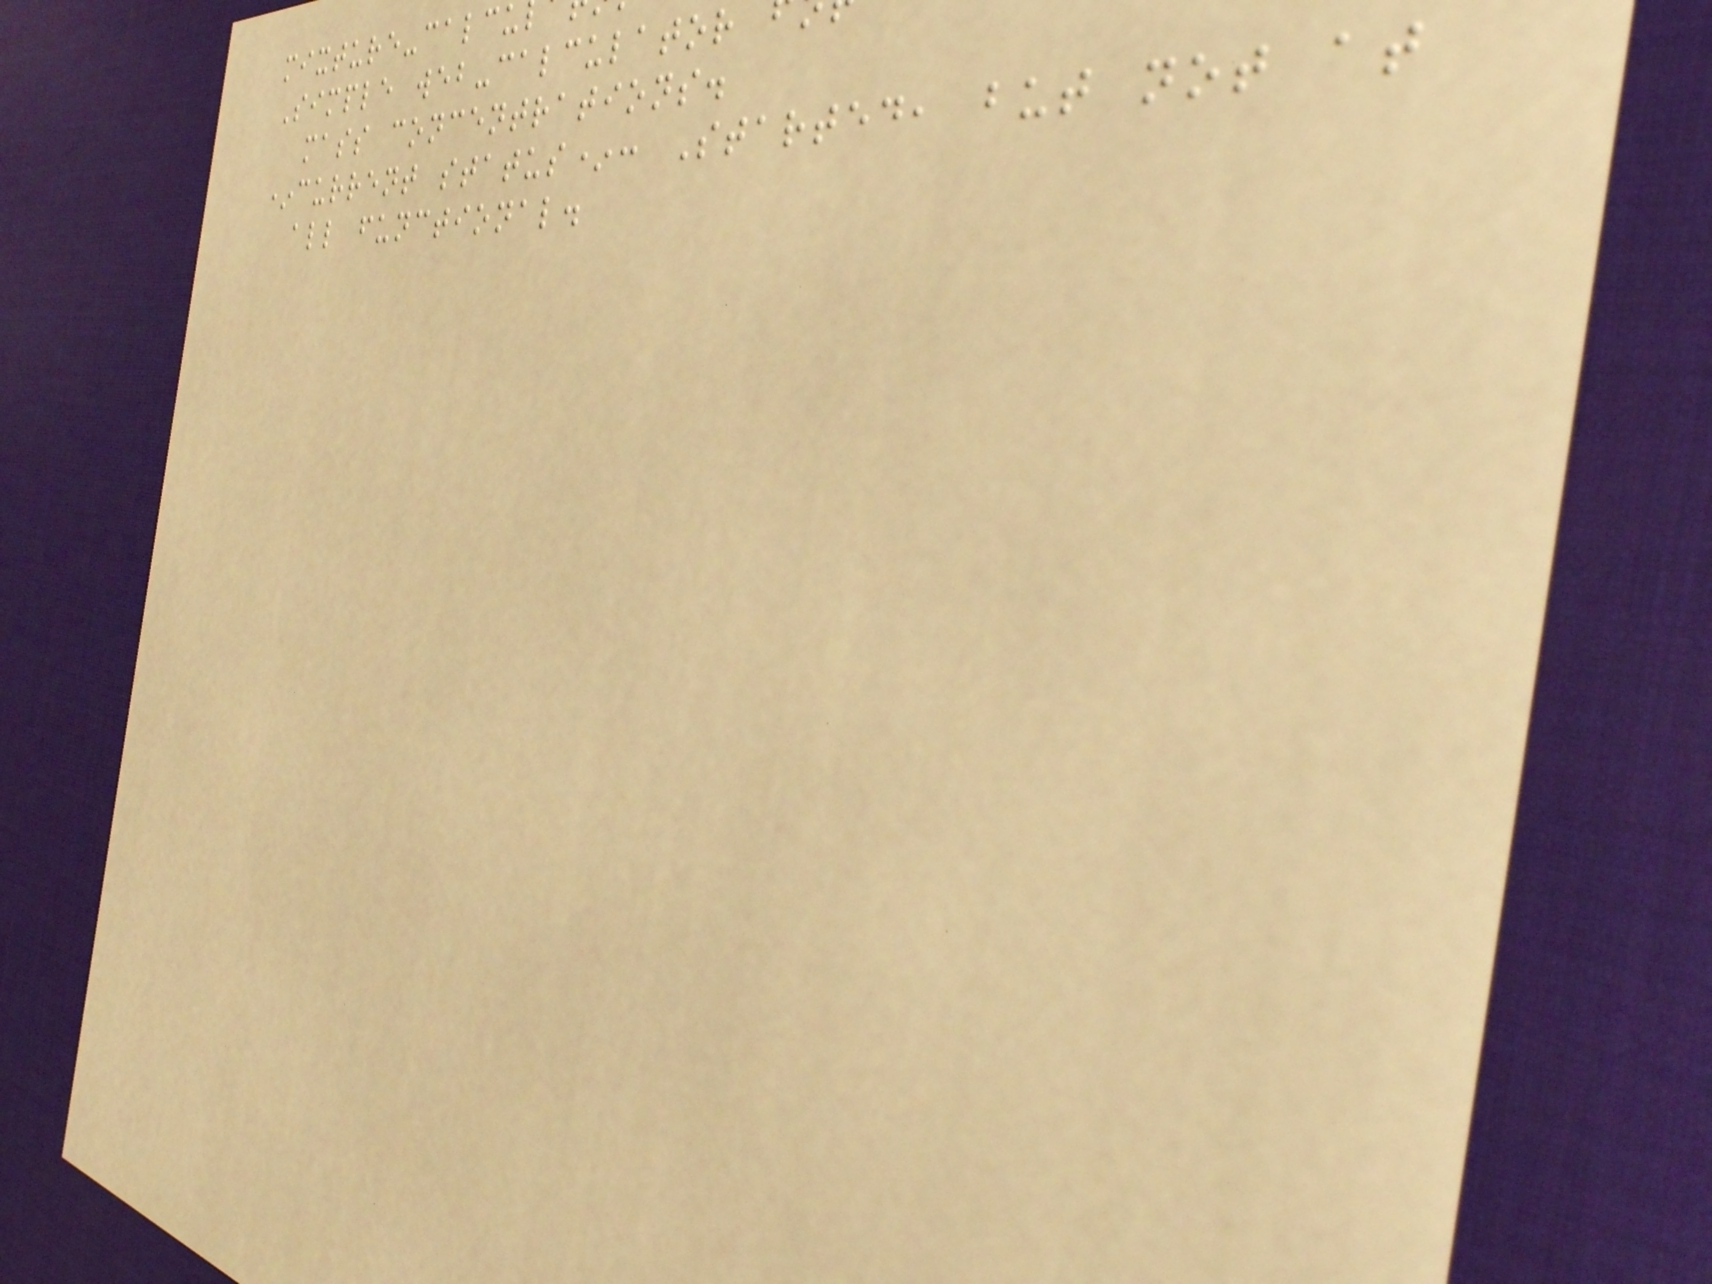mixture-calcu
Simple web-calculator
mass concentrations.
*current status*: Started, but not at
all functional.
